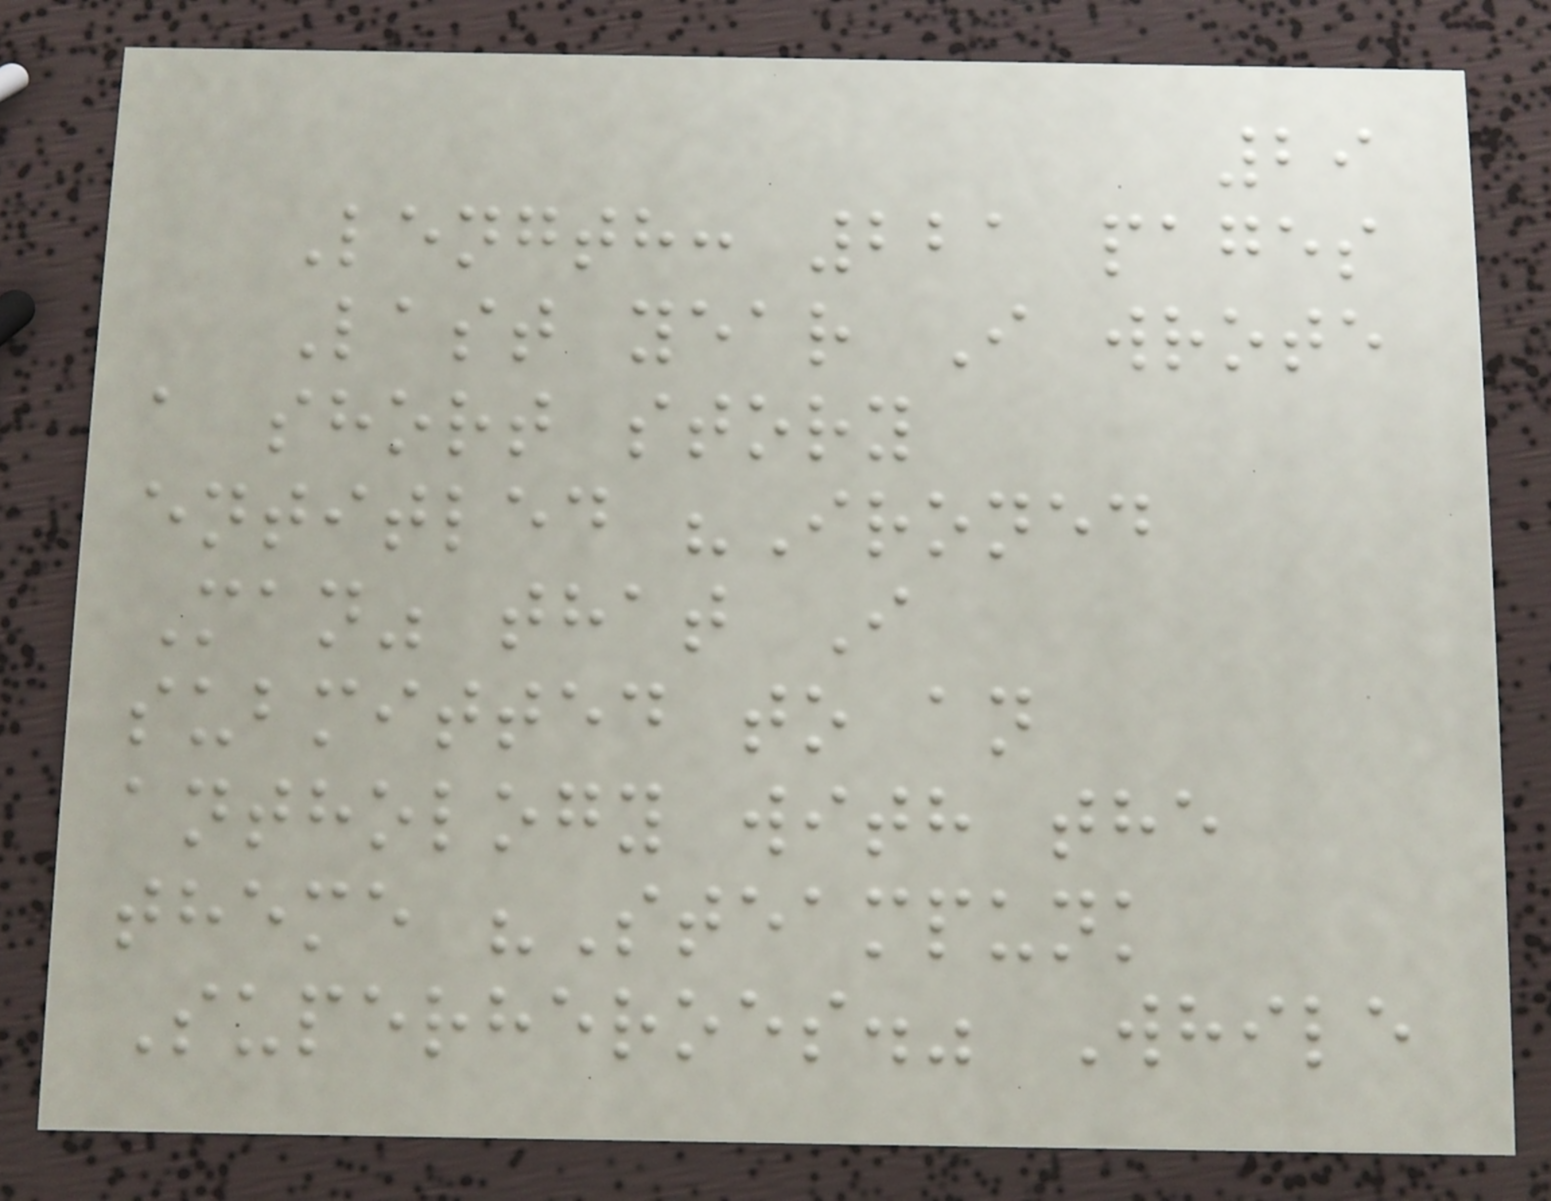29
Length: 221 pages
Last year I wrote
a short story
entitled "Ironed
Man" that I
submitted to an
anthology with the
theme "Steampunk
Superheroes." While
